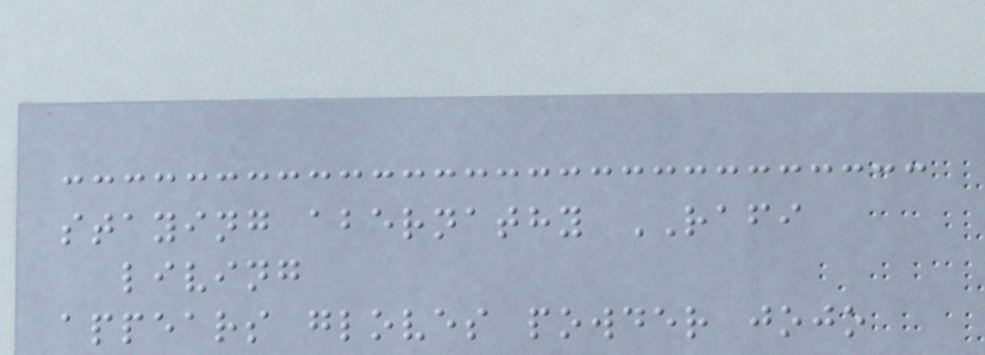staying abernathy RAFI
living
appears gloves powder jojo
